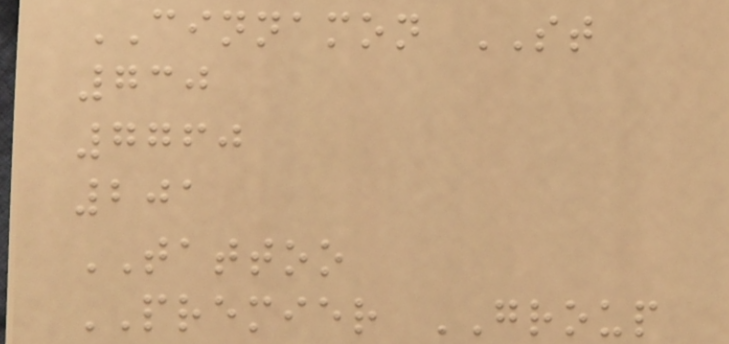CINNAMON ST
730
7760
201
TATTOO
PREMIER GROUP
